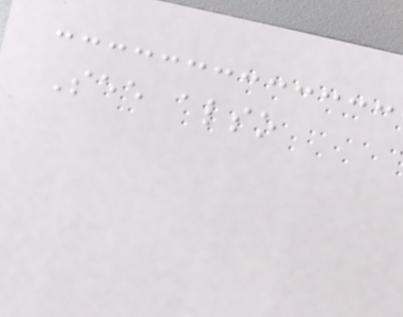See also
